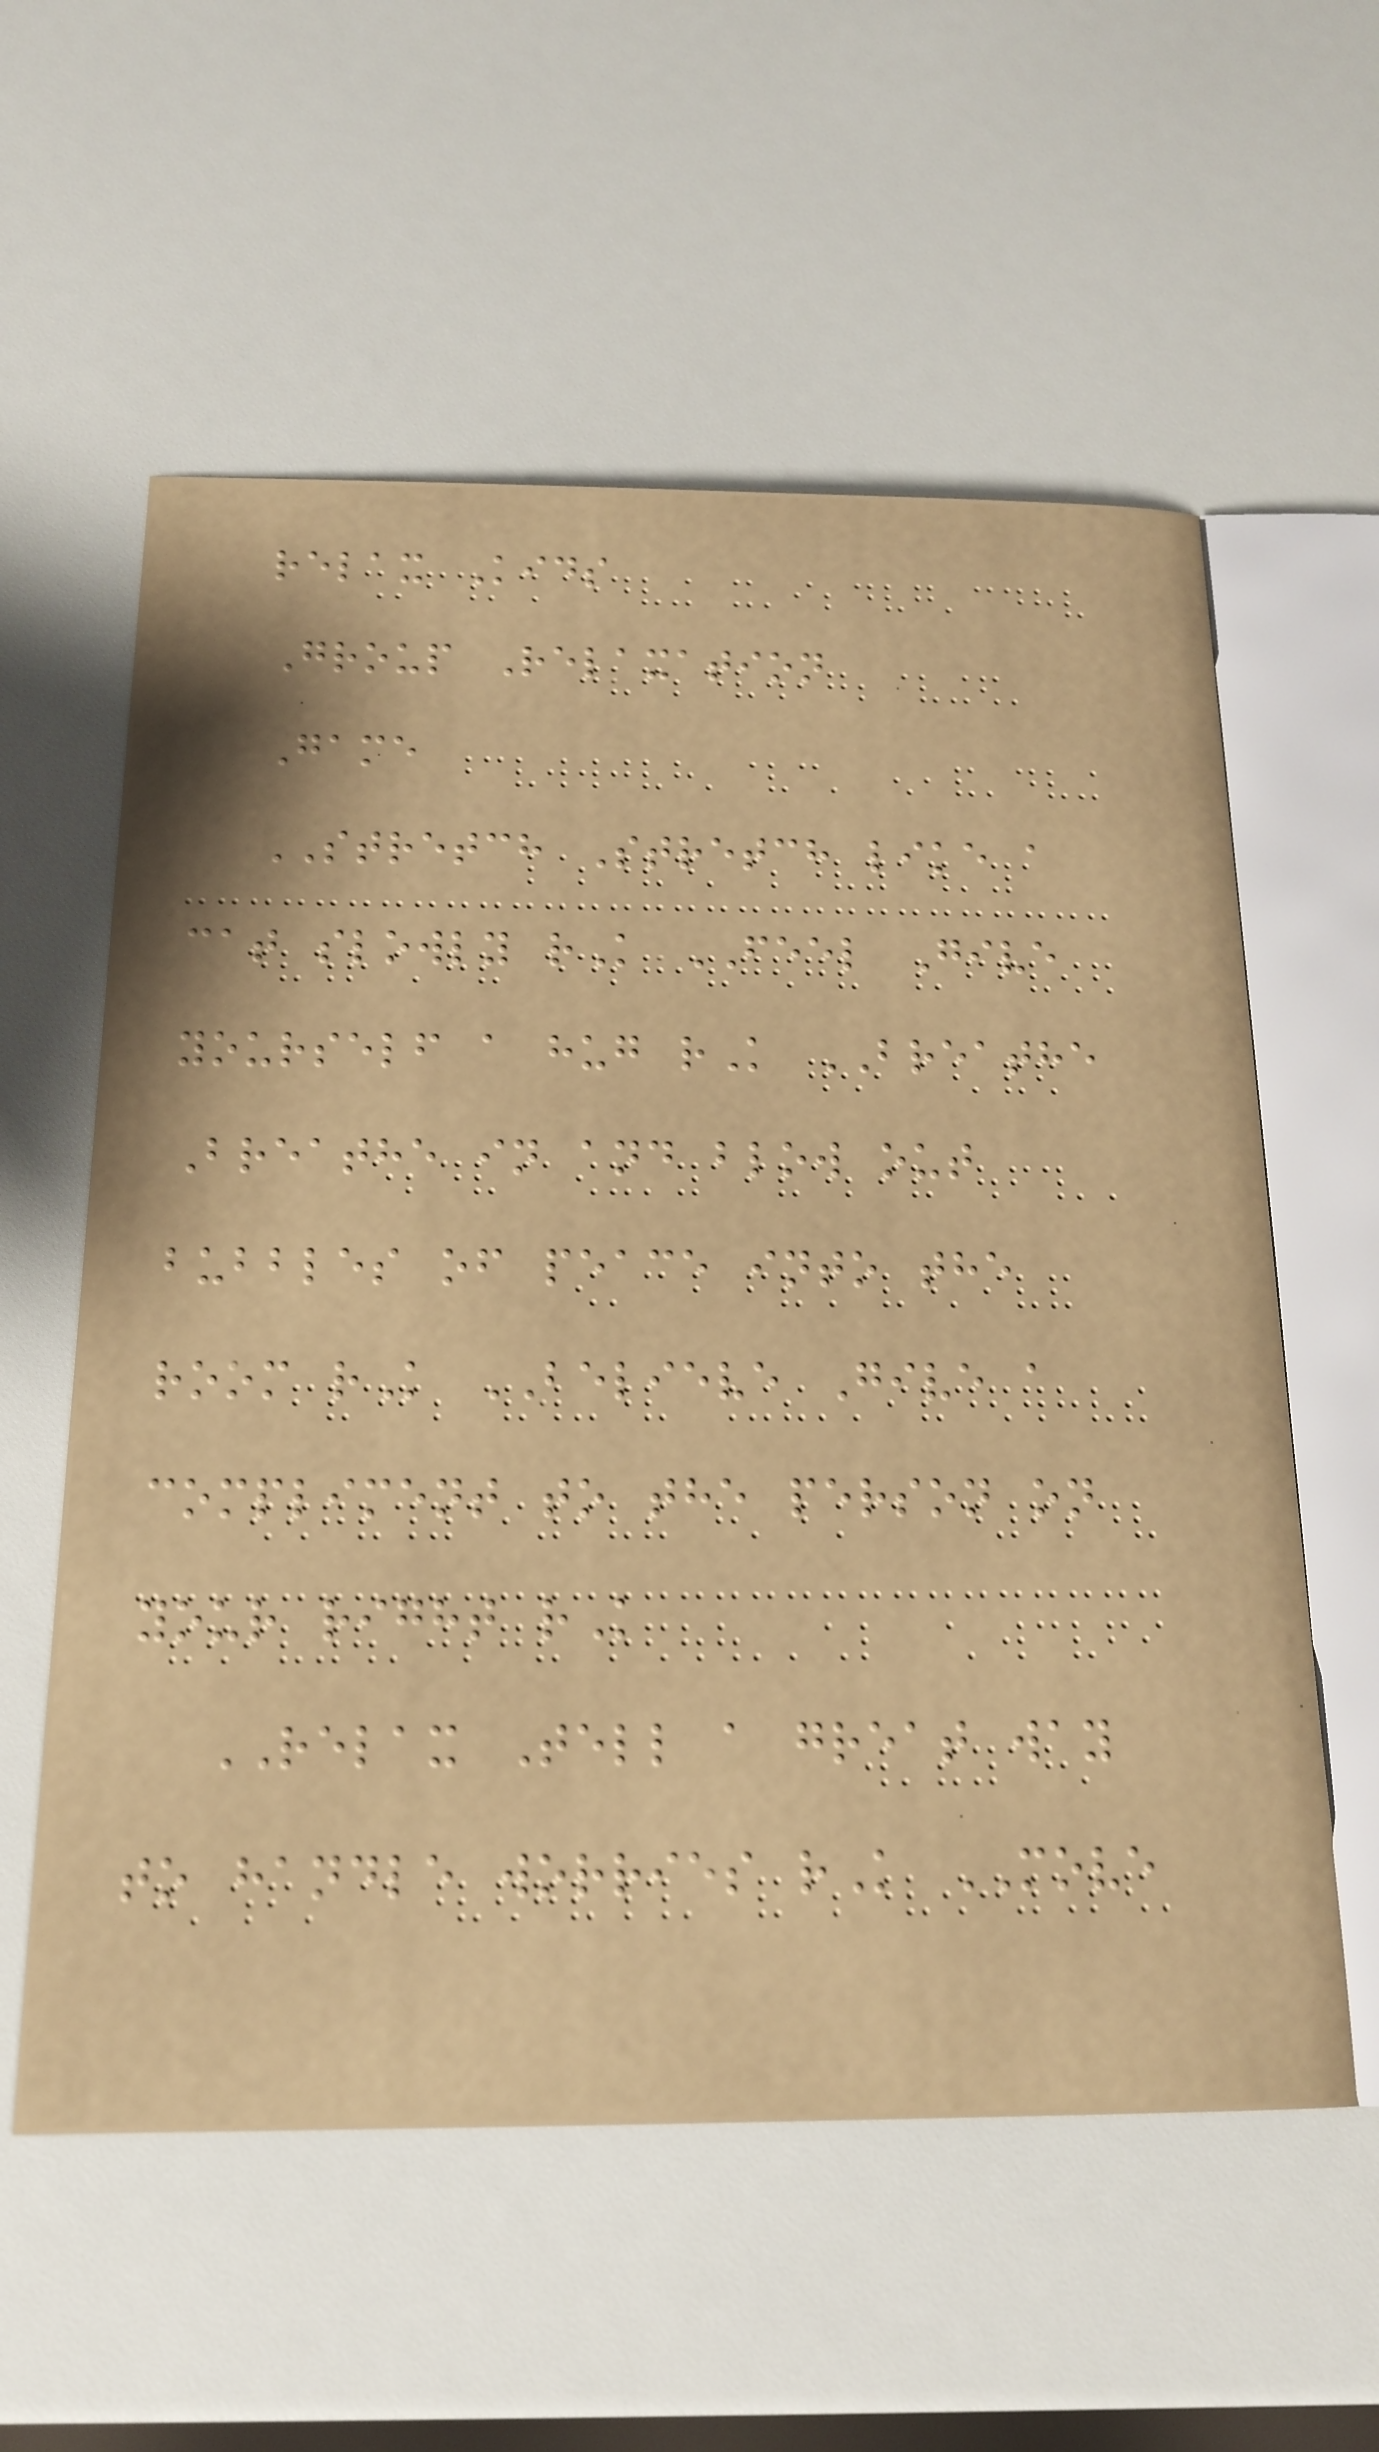relax Kids
Group Relaxation
Game
STRETCH Stretch like a
cat slowly rK FEEL Give
yourself a hug rK BREATHE
Breathe in and blow out
bubbles of peace into the
room rK BELIEVE Give a
compliment to the person on
your right rK
RELAX Tell a great way
to handle worries rK MOVE
